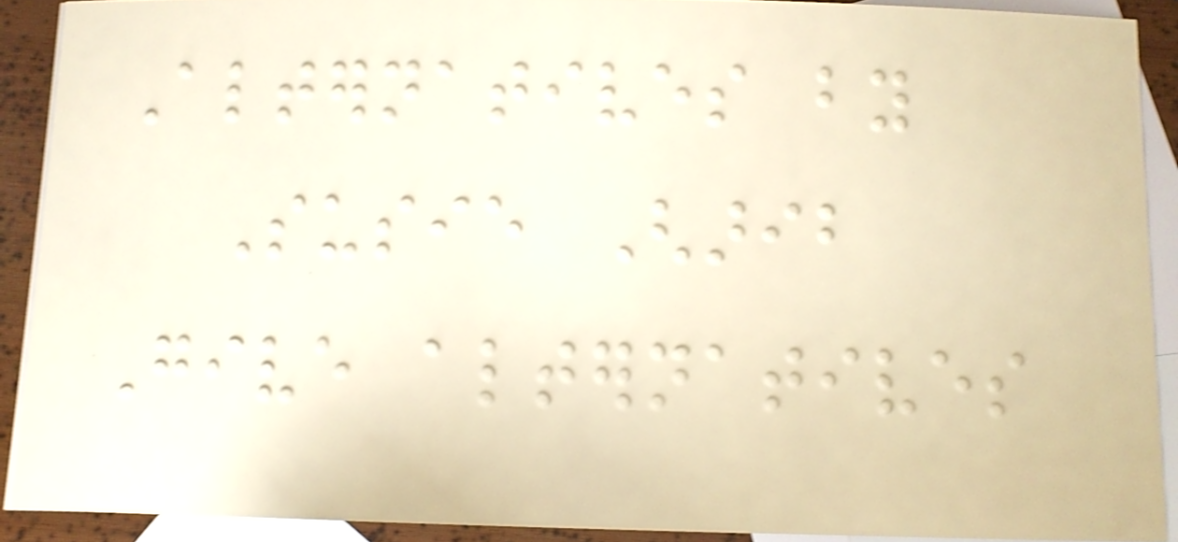Alternatives by
Susie Gharib
Give alternatives
